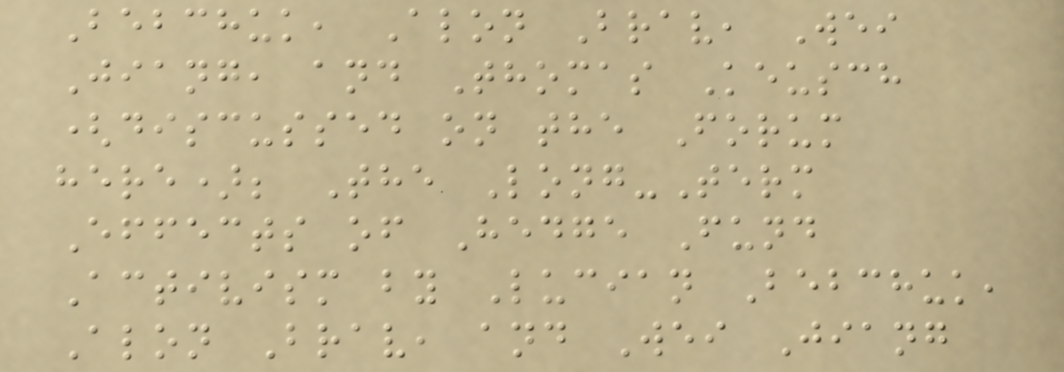Bebchuk, Alon Brav, Wei
Jiang, and Thomas Keusch
(discussed on the Forum
here); The Long-Term
Effects of Hedge Fund
Activism by Lucian Bebchuk,
Alon Brav, and Wei Jiang
